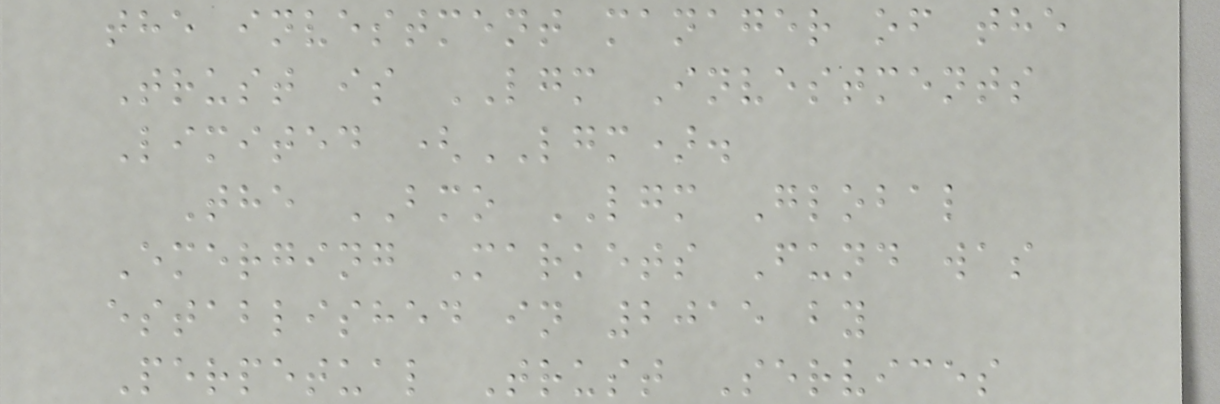the investment manager of the
Trust is LGM Investments
Limited (LGM).
The BMO LGM Global
Emerging Markets Fund was
established in 2015 by
Perpetual Trust Services
